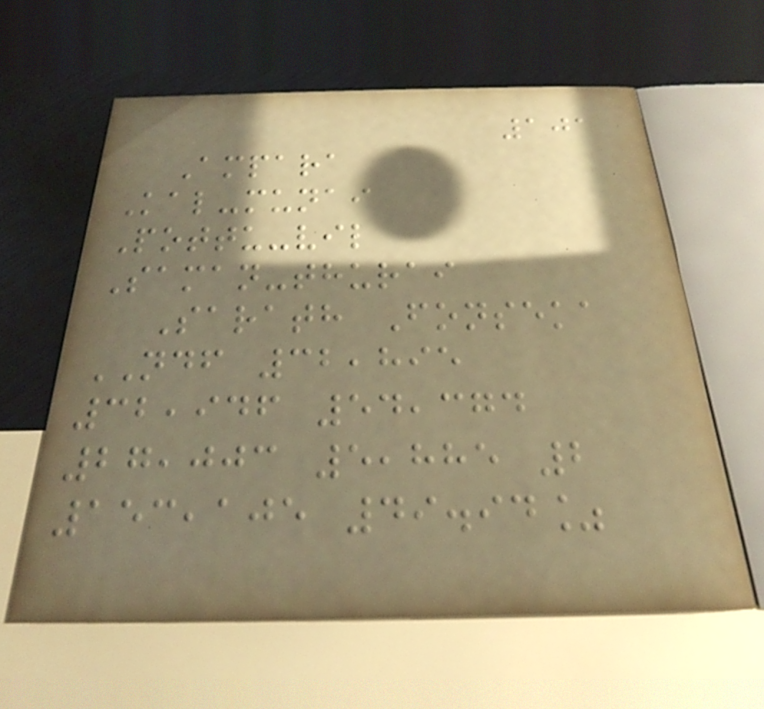101
Ampara
Kal-munai
Pottu-vil
Saman-thurai
Sarath Fonseka
NDF 32,895
32,946 54,374
27,003 5,885 2
153,105 49.94%
